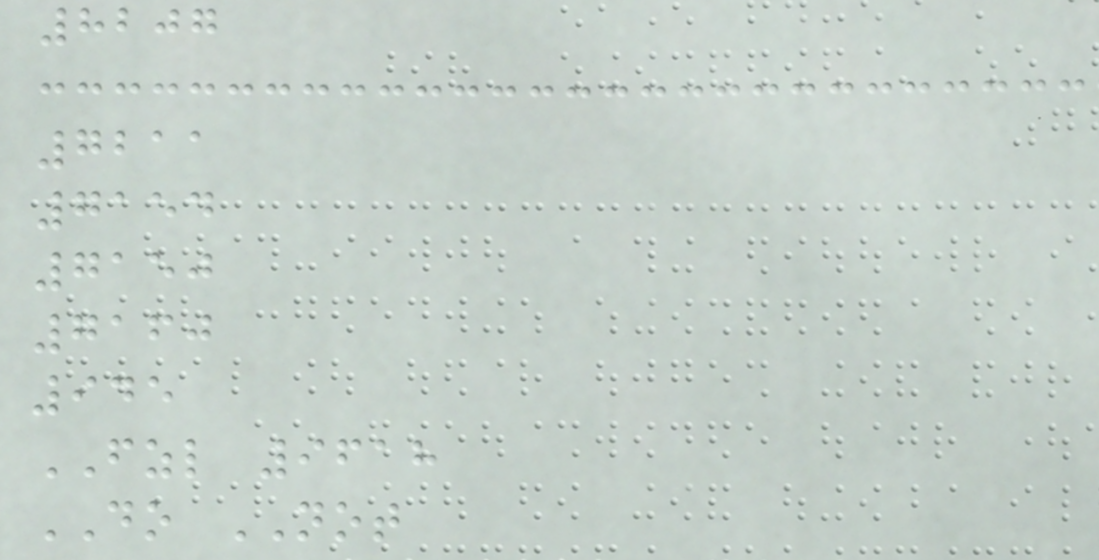8207
7211
7154
7150
7160
945
FZL 9618
DO NOT
